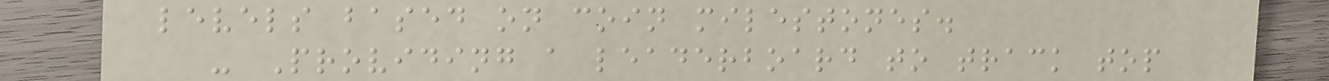levels based on coin milestones.
- Providing a leaderboard to track top
